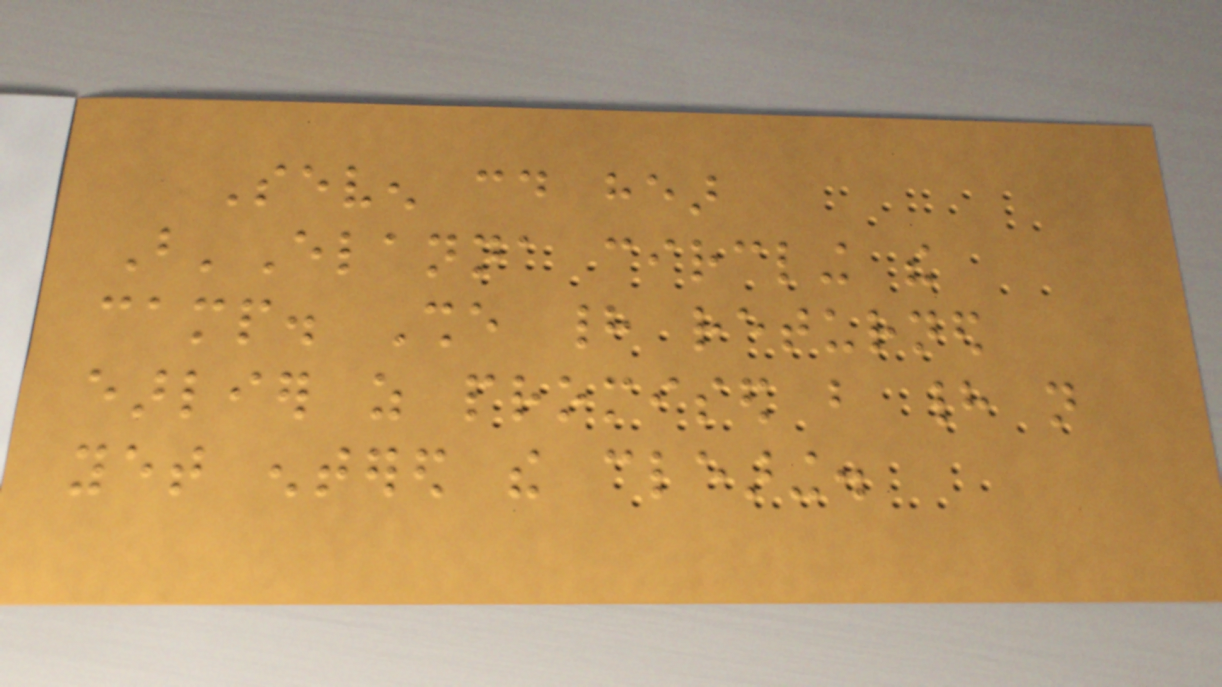Seven could hear
B'Elanna circling the
camp. She had returned
earlier as promised but had not
yet entered the clearing.
